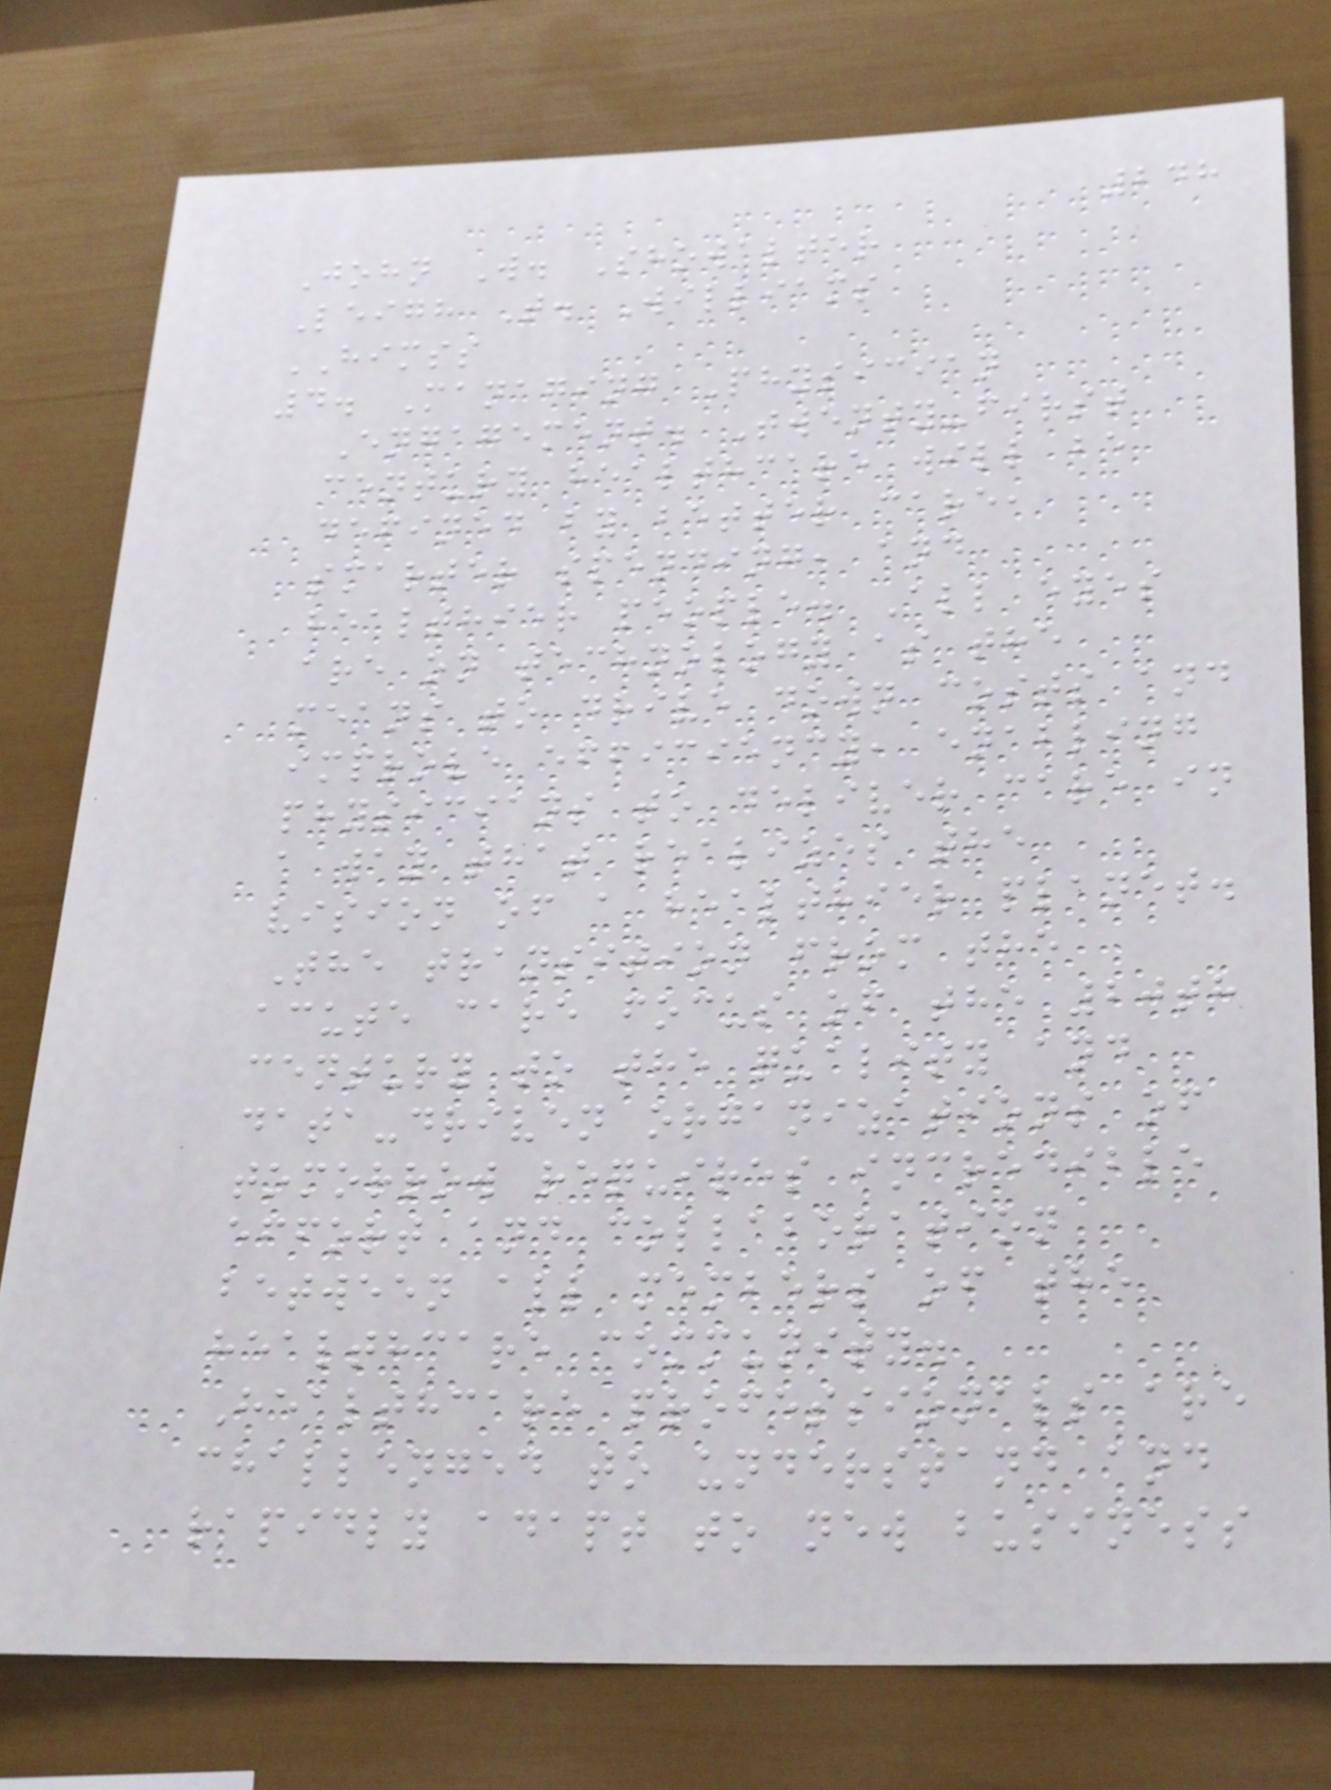248
John W. Showalter
Leigh T. Williams
HIMSS
4. Managing Physician
Engagement. Twenty-first
century healthcare will be
defined by better care,
smarter spending, and
healthier people. All eyes
are on technology as the
means to drive down costs and
improve efficiency, enabling
physicians to deliver care in
a way that realizes the
vision of a healthier planet.
The transition from the
acute care focus of the 20th
century to the quality and
data-driven organizations of
tomorrow requires incredible
effort and collaboration
between all members of the
healthcare community.
Healthcare professionals are
challenged to understand and
rapidly adapt to new business
